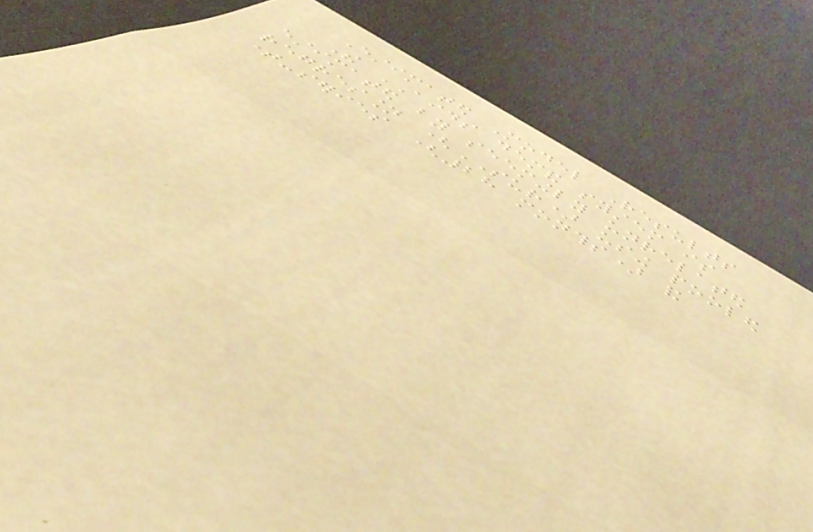Estimated Model Results
The AIDS demand system is
estimated by seemingly unrelated
regression (SUR) using pooled
time-series (28 months) and
